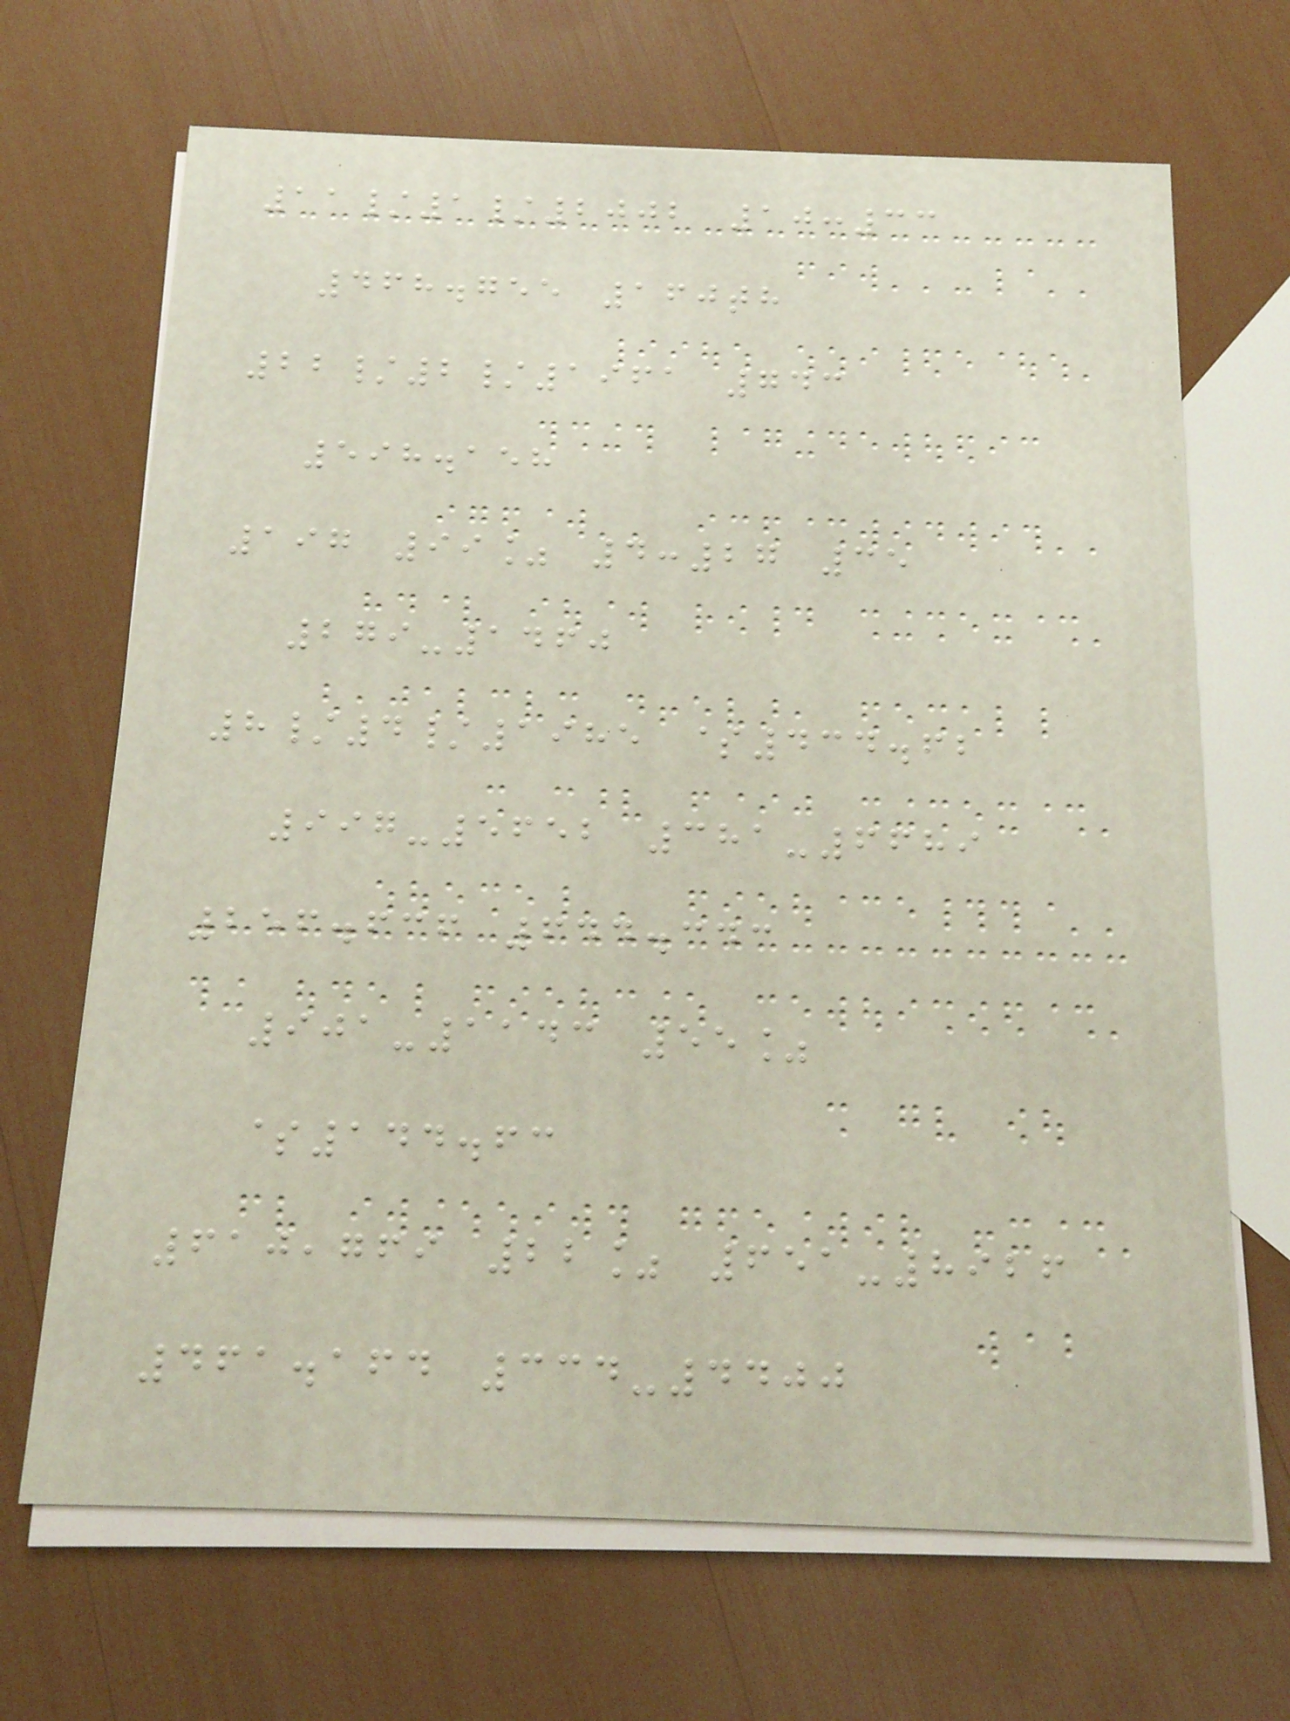11/1/2002 10:33
468.755 160th
22/2/1961 743
598.158
197 99% 4:27 35
279-1460
8/4/1985 $434.62
997-5652 381-6689
256.636 644.343
901-1143 55%
$144.63
610,769 22% 651-8926
461.164 334-4400
